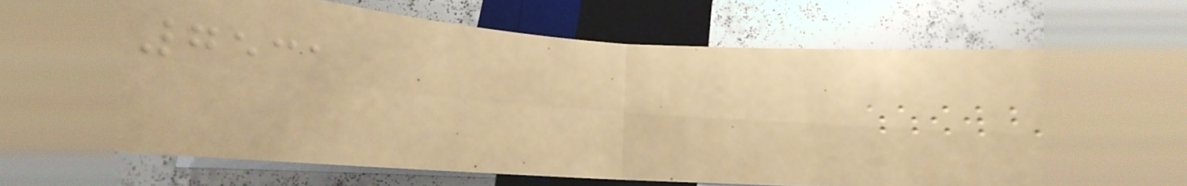7531
